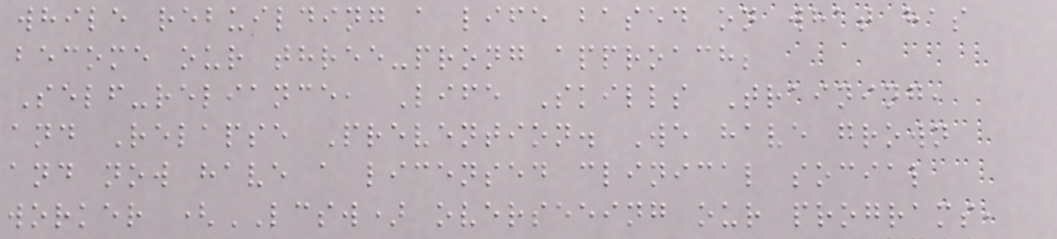while rebuilding a life based on what has
become our three-prong approach;
Self-reliance, Life Skills Training,
and Relapse Prevention. We have grown
and now have a licensed clinical social
worker (LCSW) overseeing our programs,
